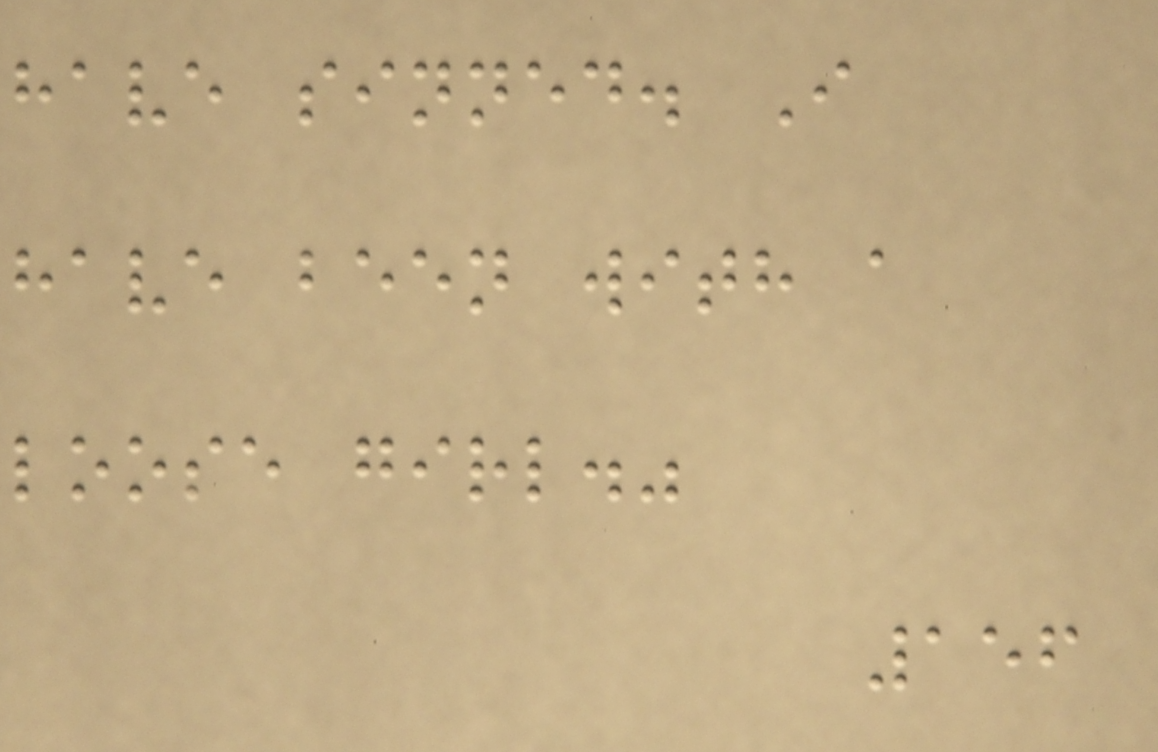have sinned. I
have been with a
loose girl."
156
